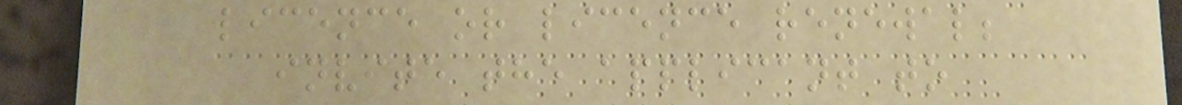licence or licence renewal;
invite the applicant to
